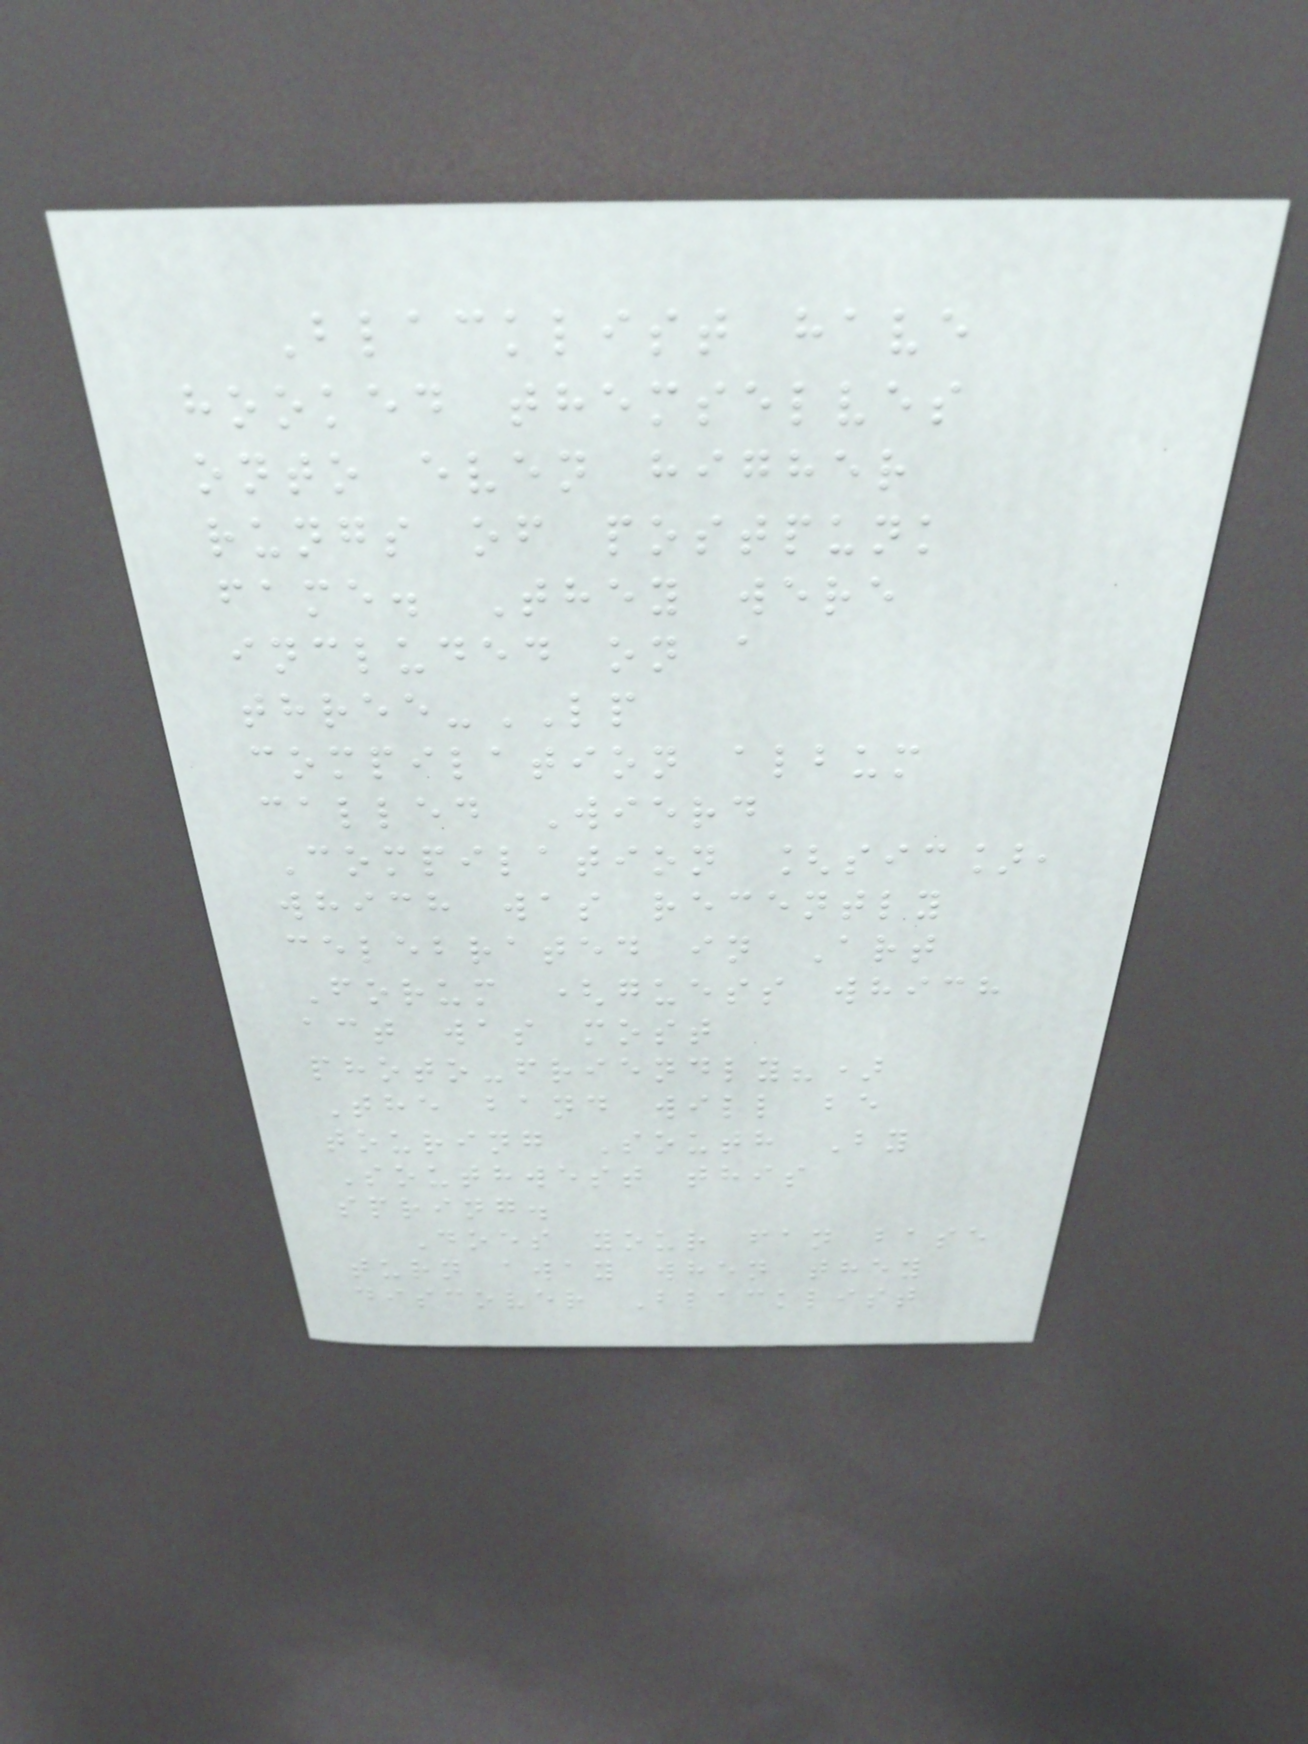Blacklist have
hooked themselves
onto even higher
rungs of postpunk
fame. They were
included on a
three-LP
compilation album
called Wierd
Compilation [sic],
which was recently
celebrated in Art
Forum (guess which
act was most
photo-friendly?)
The band will be
touring South By
Southwest this
spring.
Does your fan base
turn away when they
discover Blacklist
